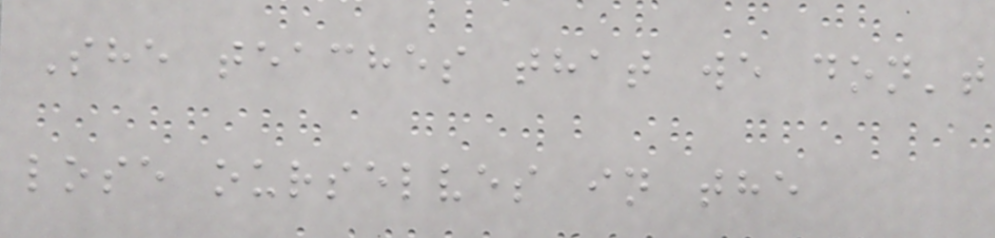She teaches that we don't
lose ourselves in the
